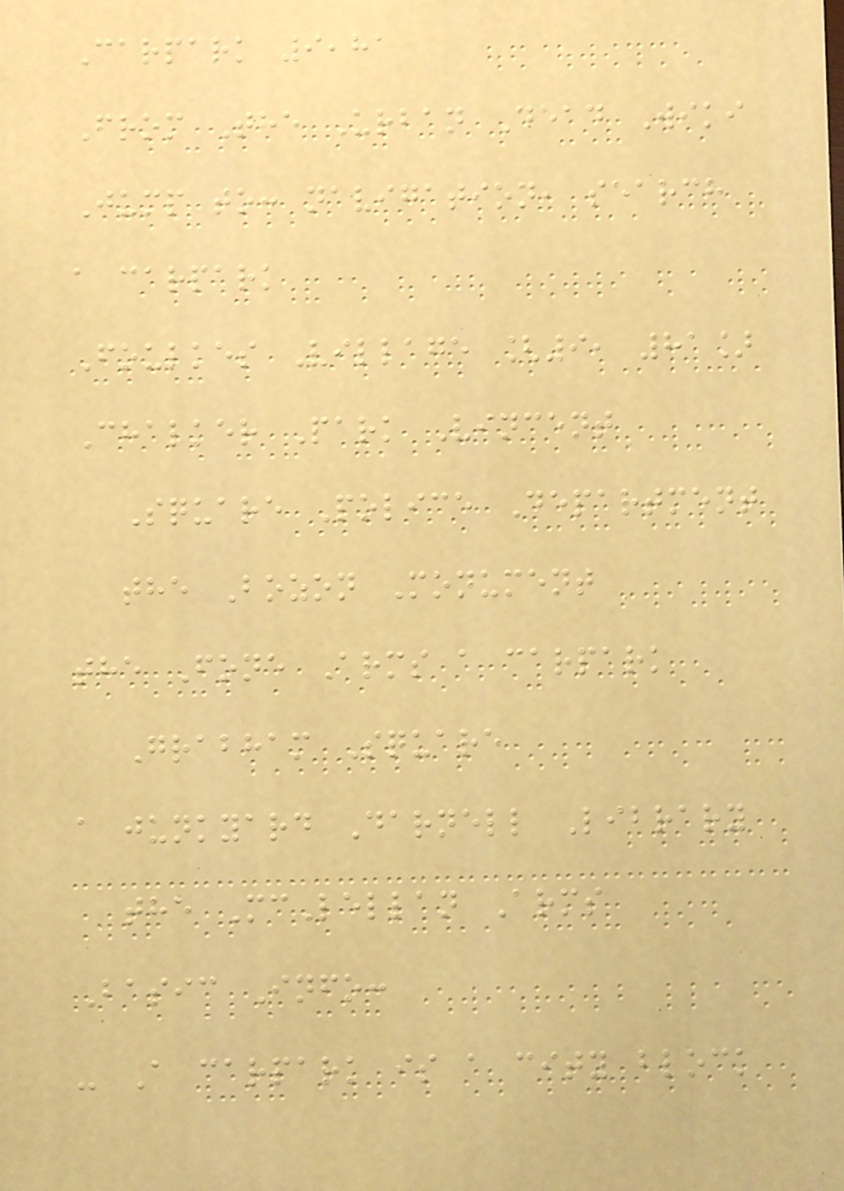Carpark 9,81
From The Urban Dead Wiki
Jump to: navigation, search
a carpark
Foulkes Village [9, 81]
Chalker Park Vincent
Square Police Department
the Bozon Monument
the Fone Arms a carpark
Grabham Square
a junkyard Darnell Library
the McLellan Arms
Basic Info:
- A carpark is a city block
